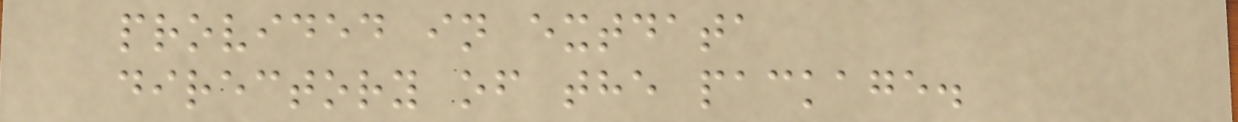provided in extdata
directory of the package.
